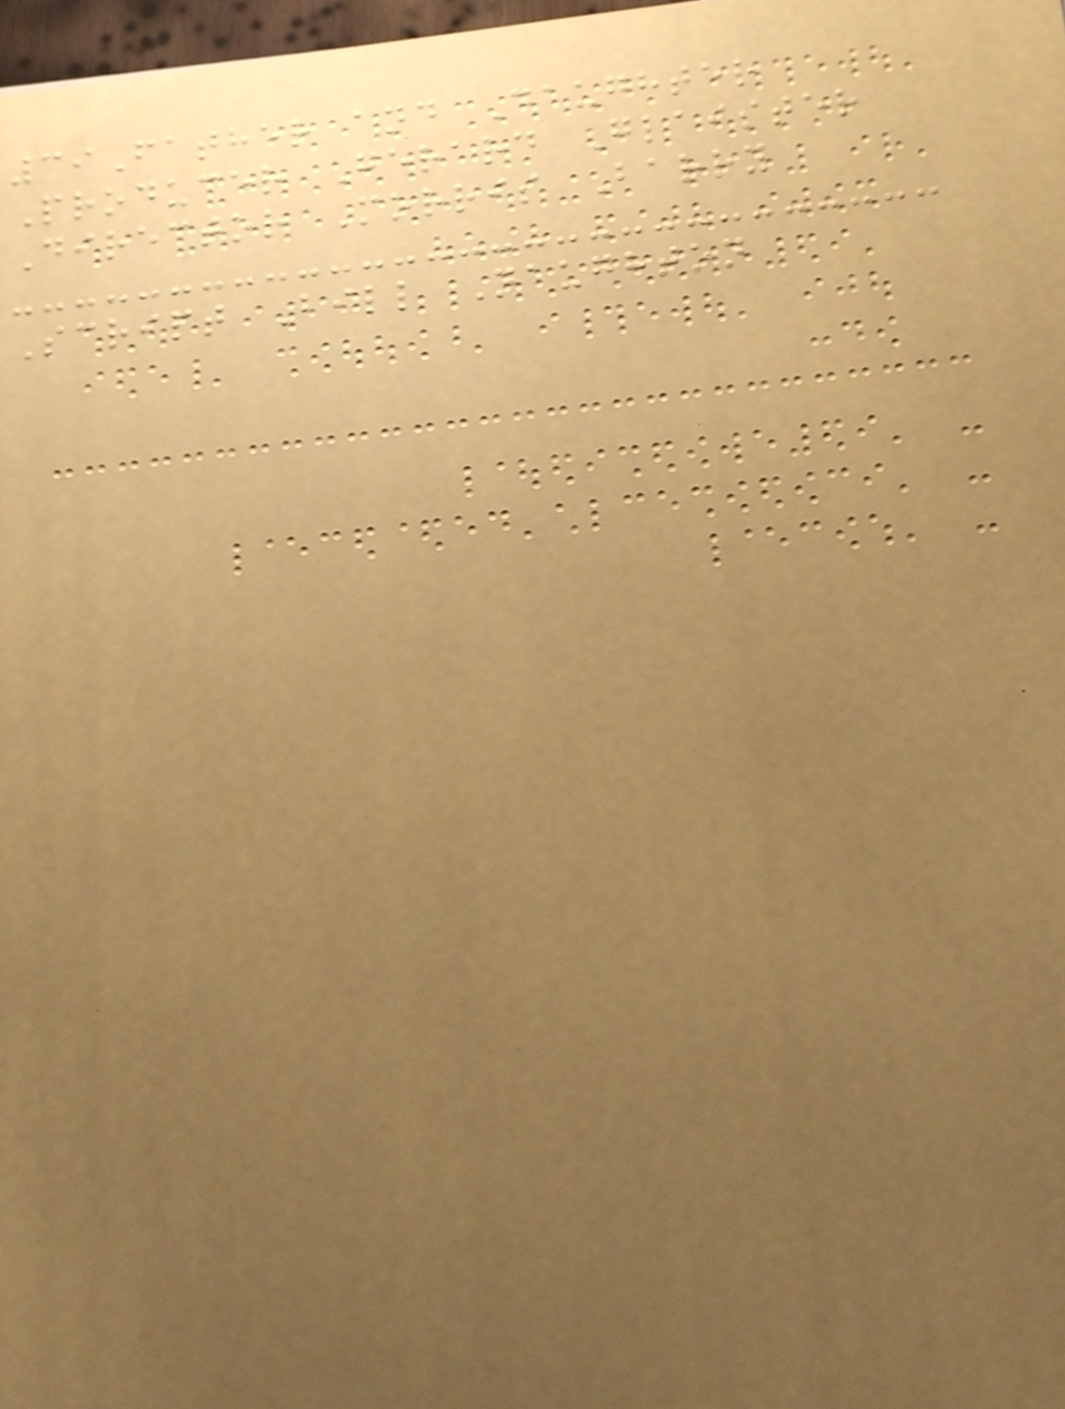39Father and Daughter
Producer Gerard Glaister
Director Morris Barry
Script Bill Naughton
